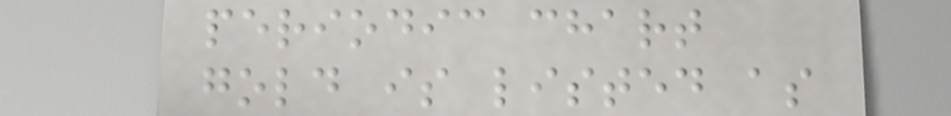periodic chart
gold is listed as
